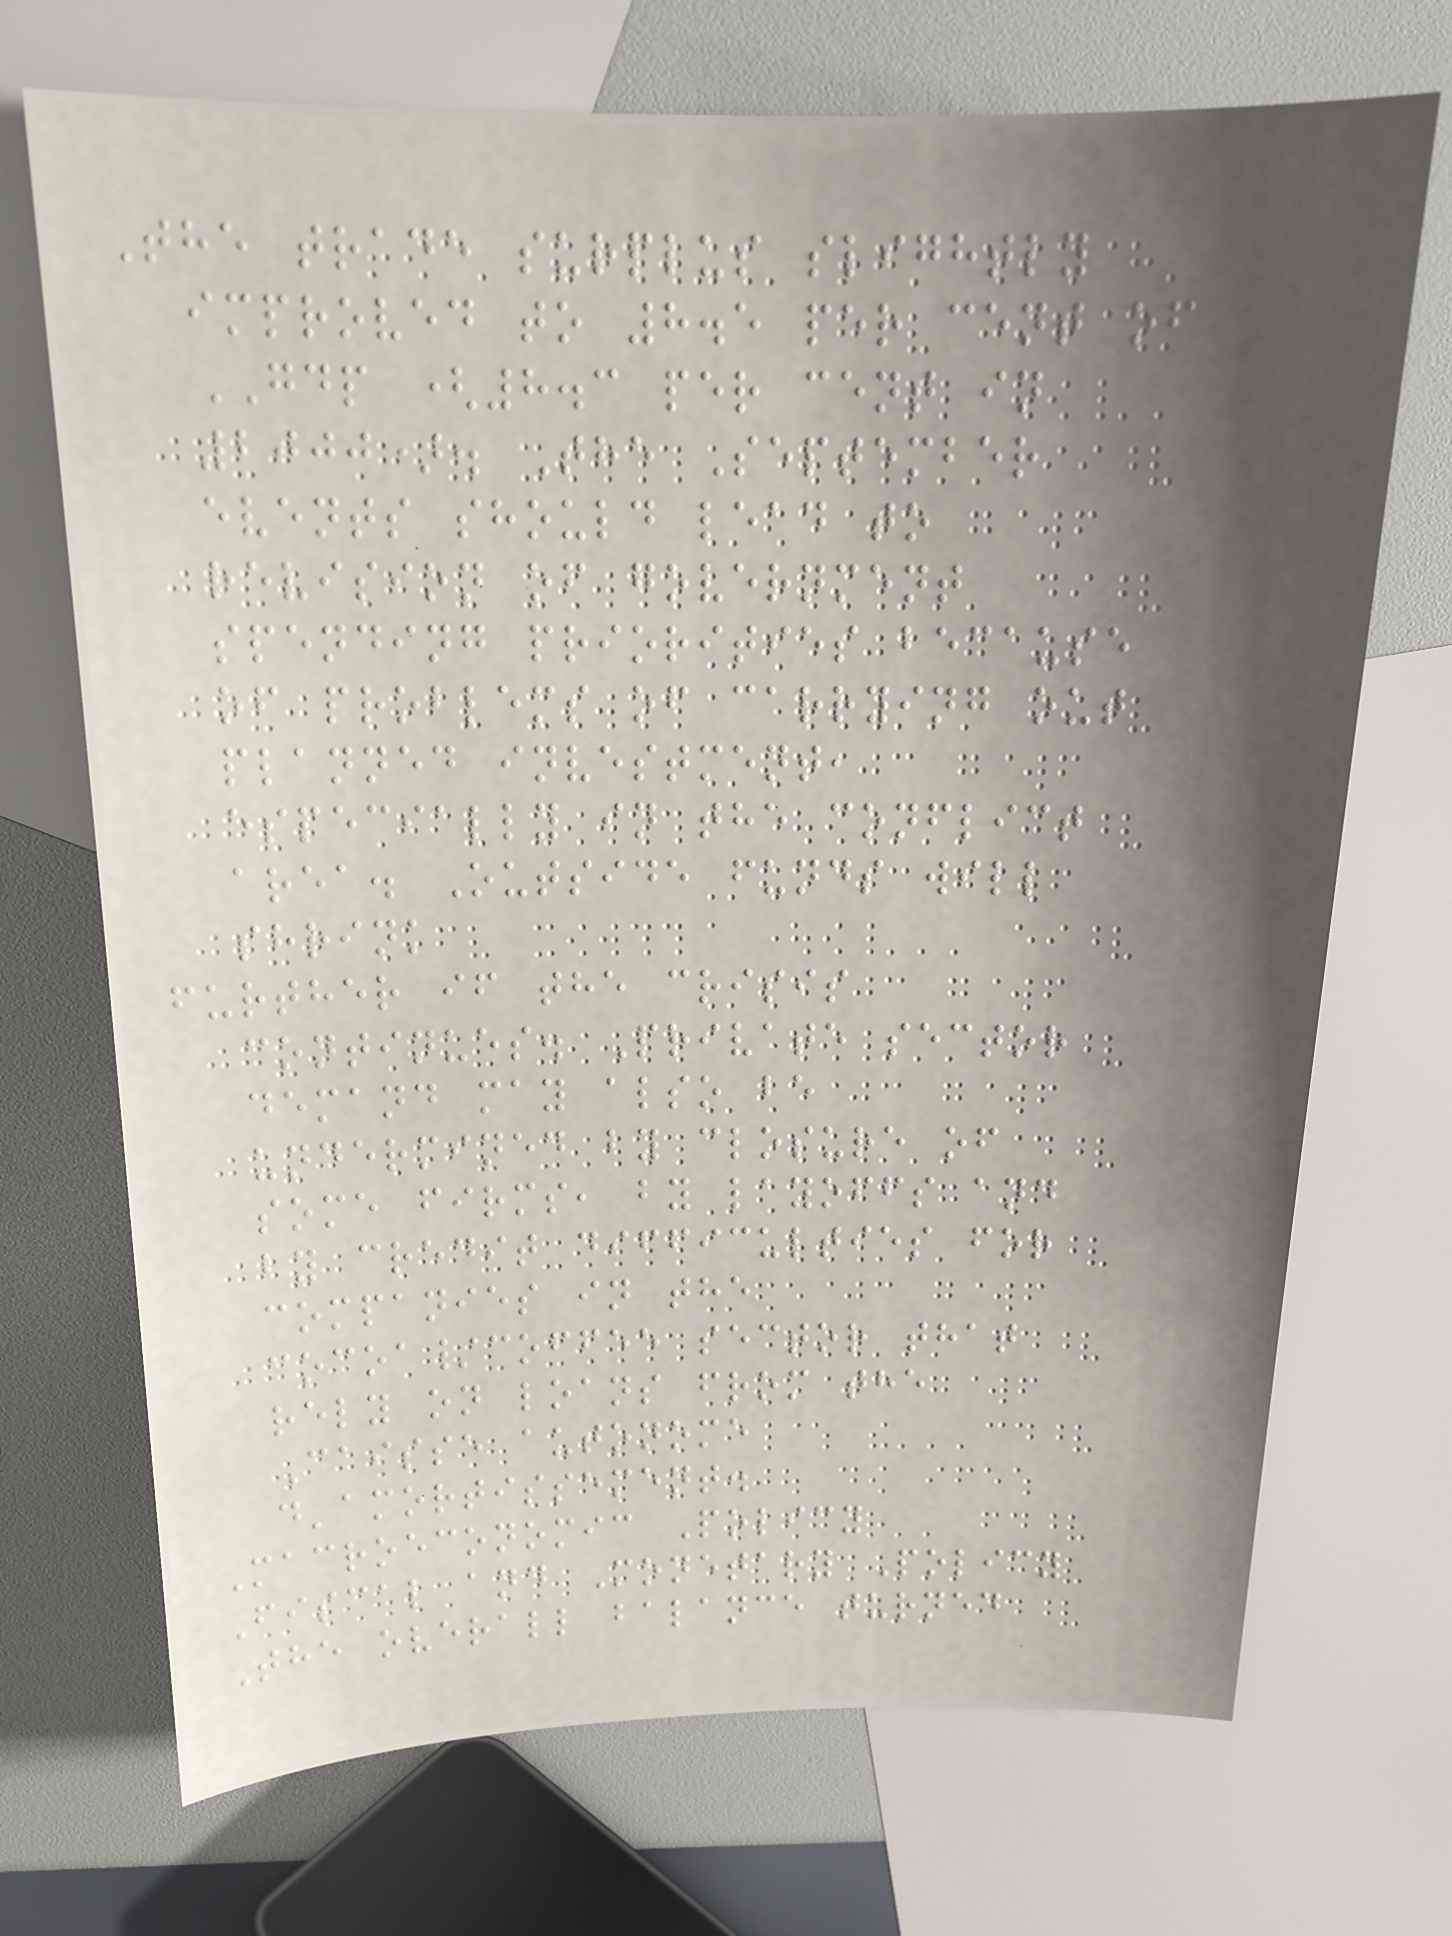The trade surplus slightly
improved to 8.5 per cent of
GDP (8.3 per cent in
2000). The September
events should lead to
revision of government
spending priorities because
of problems of carrying out
planned investment,
especially in the conflict
area. Outside funds will
shrink
further if the crisis
continues. Private sector
demand may also be
undermined by closure of
some firms, by layoffs and
by credit difficulties for
companies in the
cocoa/coffee sector that
rely on loans from the
Caisse autonome
d'amortissement.
Macroeconomic Policy
Fiscal and Monetary Policy
The overall balance turned
